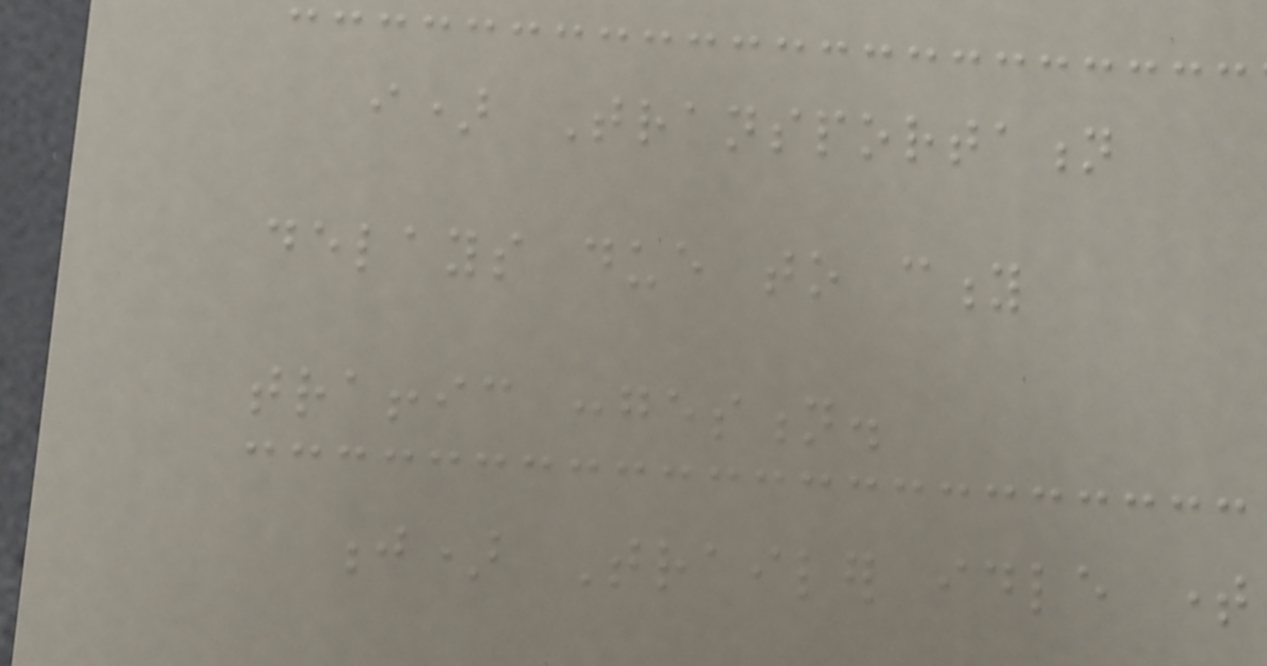i) Transportation
delays due to city
traffic congestion.
j) Trailer idle time
